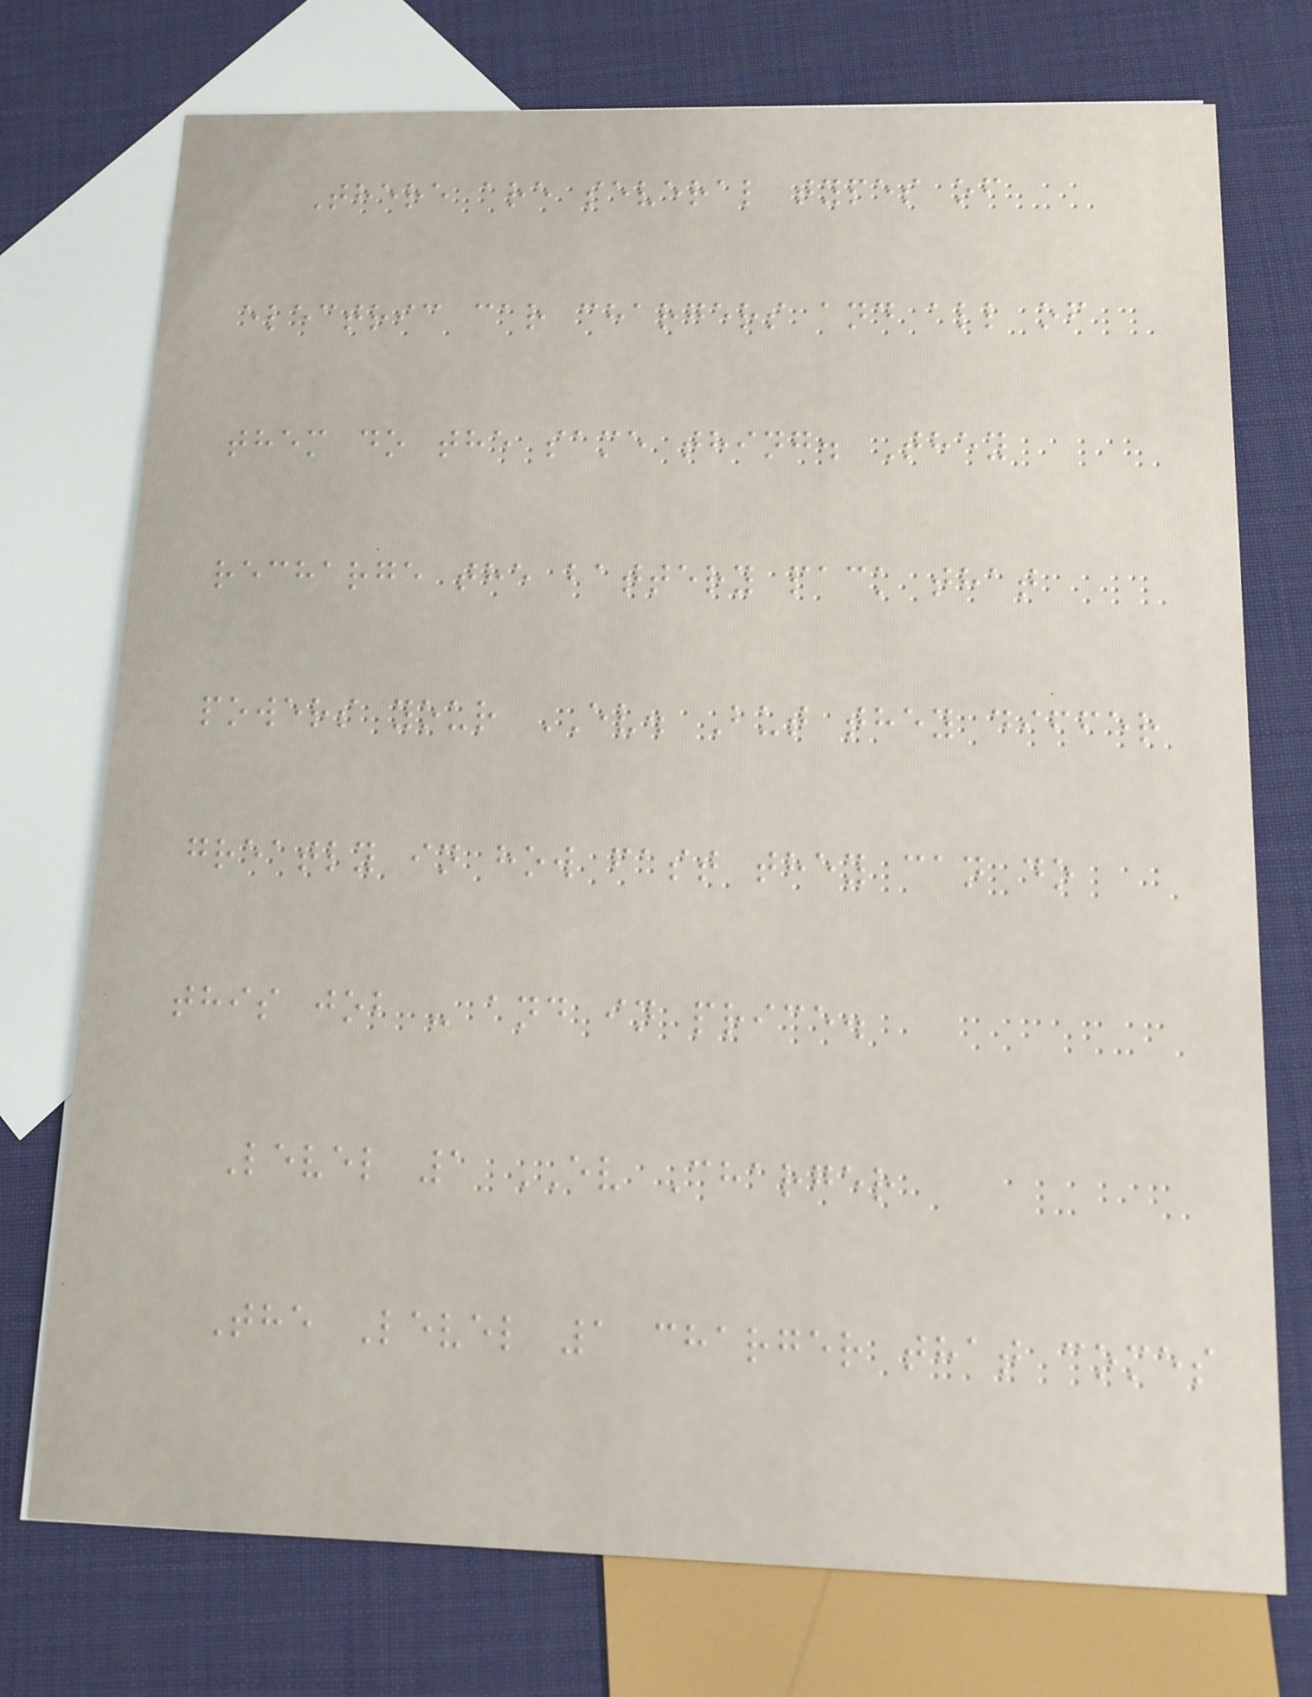There are several types of
electric car chargers and all of
them do the same thing. They
recharge the battery pack that
powers your EV. But they differ
greatly in how fast they can do
this job - and in price.
Level 1 EV Charger
The Level 1 charger that comes
